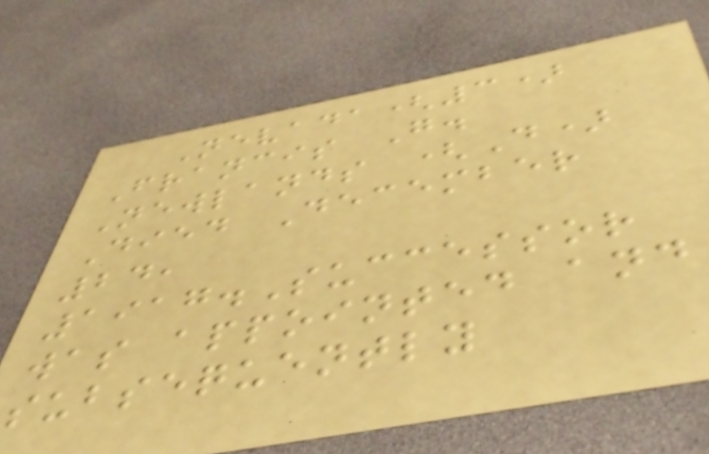Nevada(3)
Francis G.
Newlands (D)
Died December
24,
1917.Successor
was appointed and
subsequently
